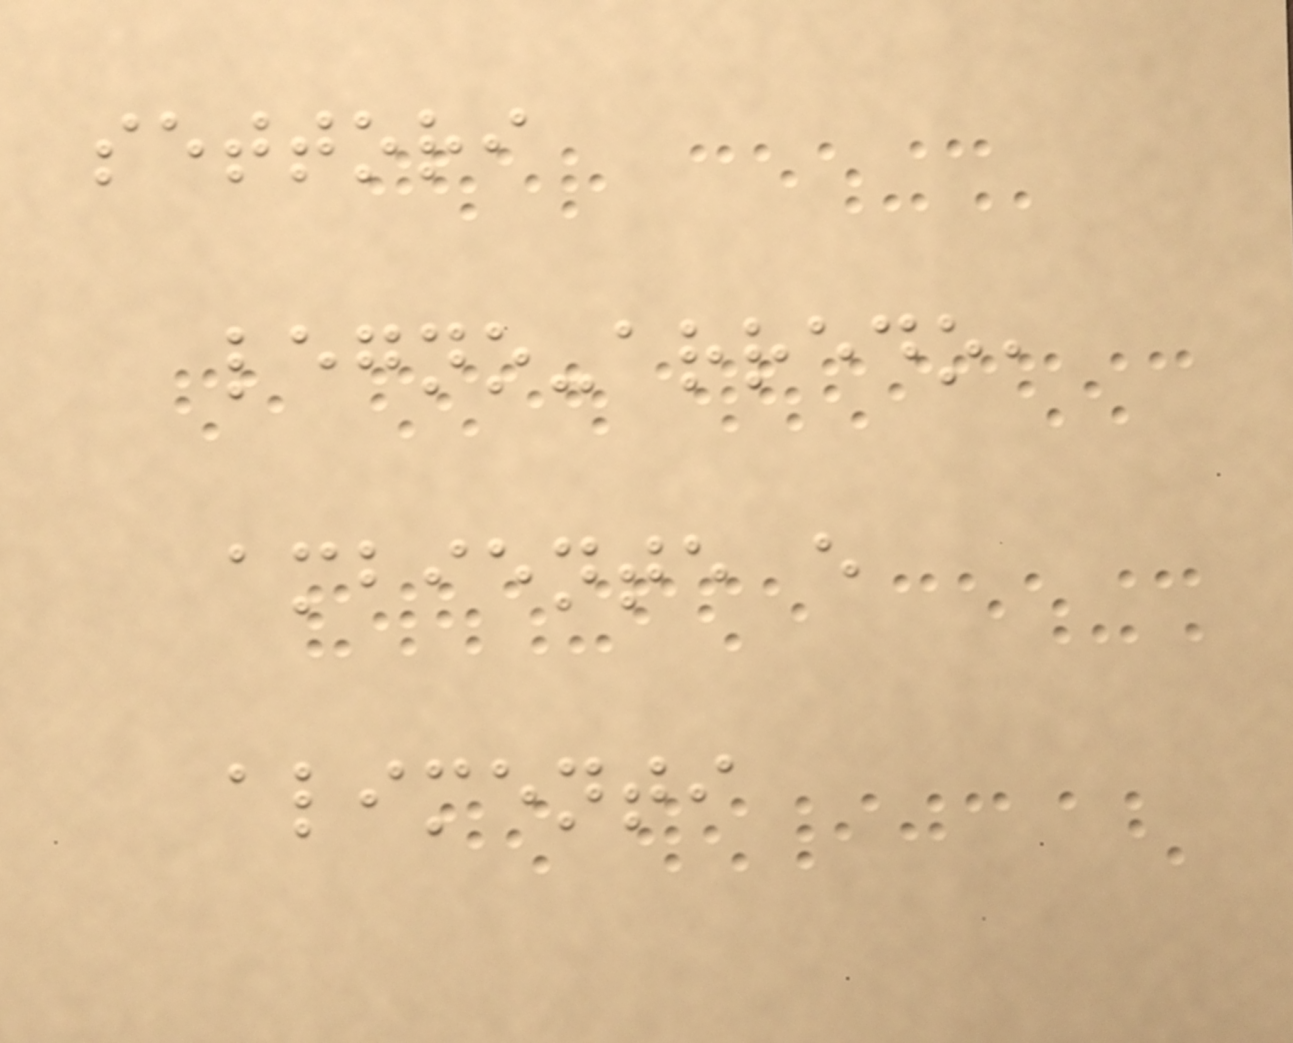settori
legno-arredo,
ambiente e
alimenti
